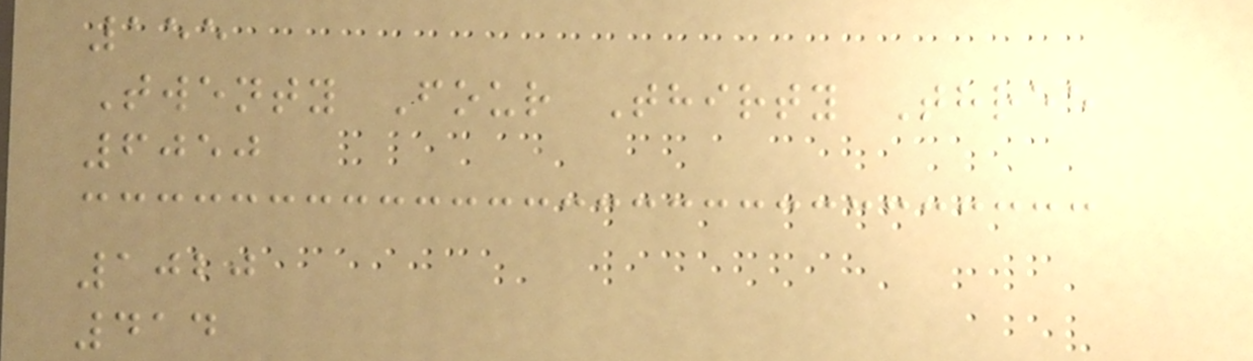155
Twenty Four Thirty Three
6050
1020
414
